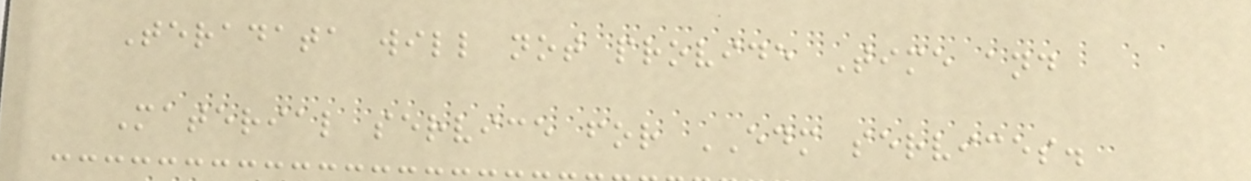Teradata will not provide Time and
Material service for EDM services.
